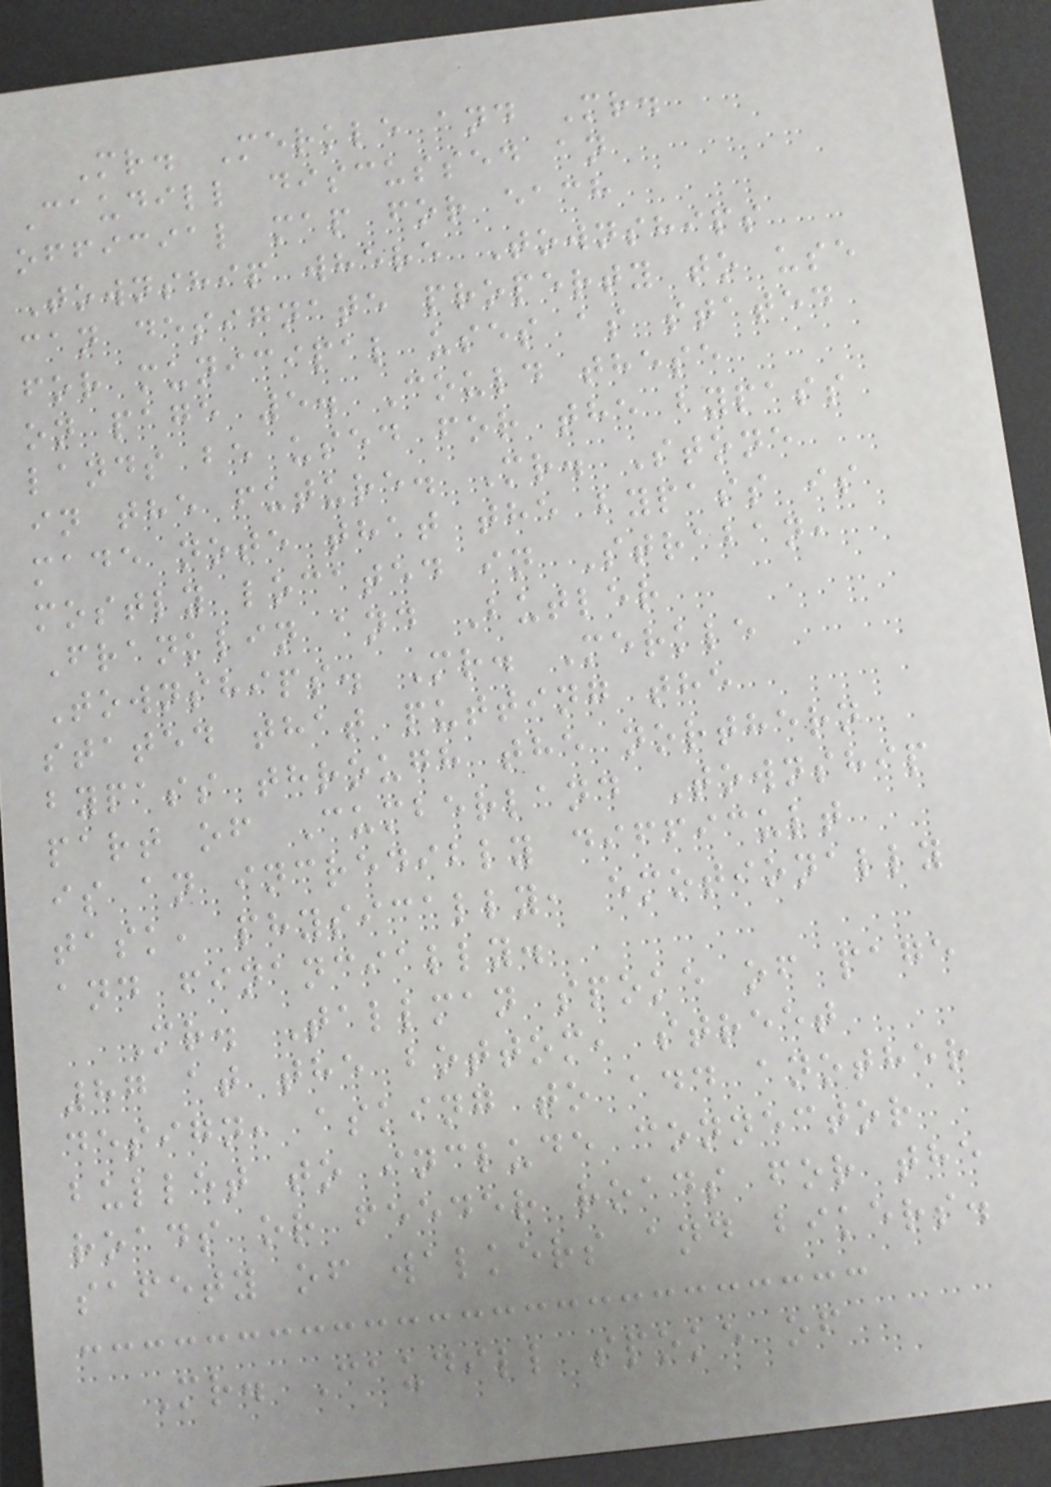Mr. Merkle and Mr.
Caudill discussed an
official map for each
Township where Townships
can designate property to use
for municipal uses as stated
on page 5. Could these
lands be used for the bypass
in the future. Mr. Stone
made note that the bypass is
mostly located in Straban,
Franklin and Butler
Townships. Mr. Merkle
stated that putting the
bypass through the northern
part of Cumberland Township
is an incredibly difficult
task, physically, emotionally
and financially.
Mr. Tallman spoke of page
87 at the bottom, street
design, asking to add another
bullet to include connector
roads or feeder roads for the
safety of walkers and bikers.
Mr. Caudill spoke of
